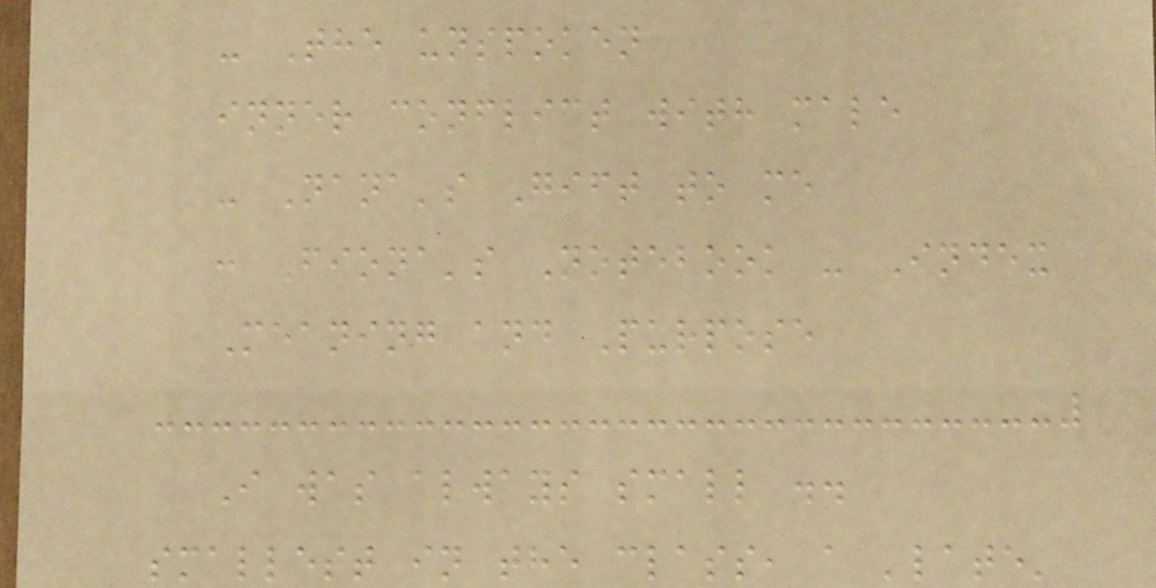- The unspoken
inner conflict with male
- Nana's Gift to me
: Fiona's Notebook - Index
Meaning and Purpose
I was always small ..
smallest in the class, a 'late'
